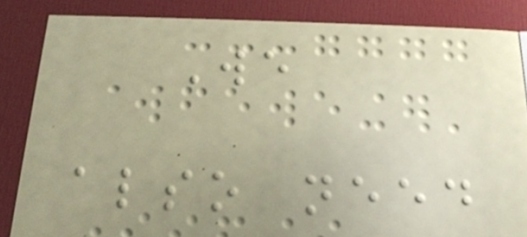We
also need
